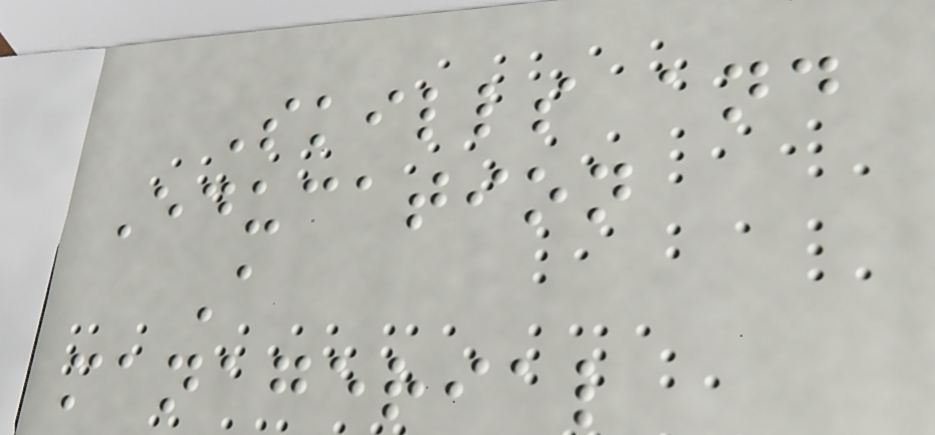Skills and
Education
A
managerial
